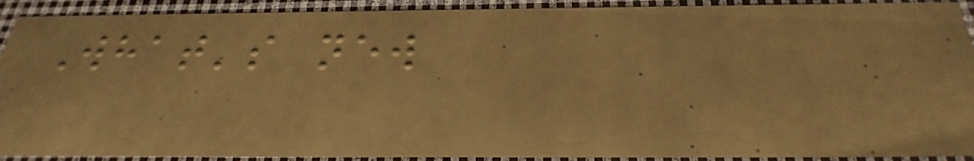What's new
